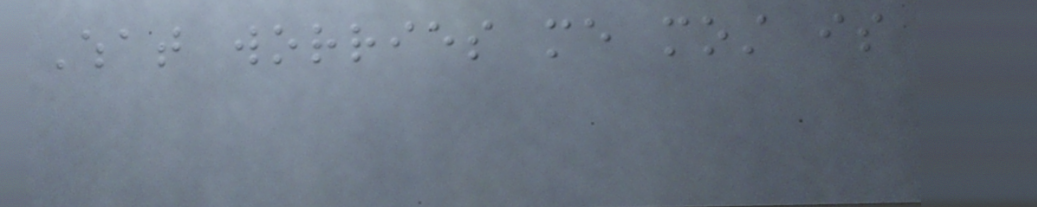What worries me most is
